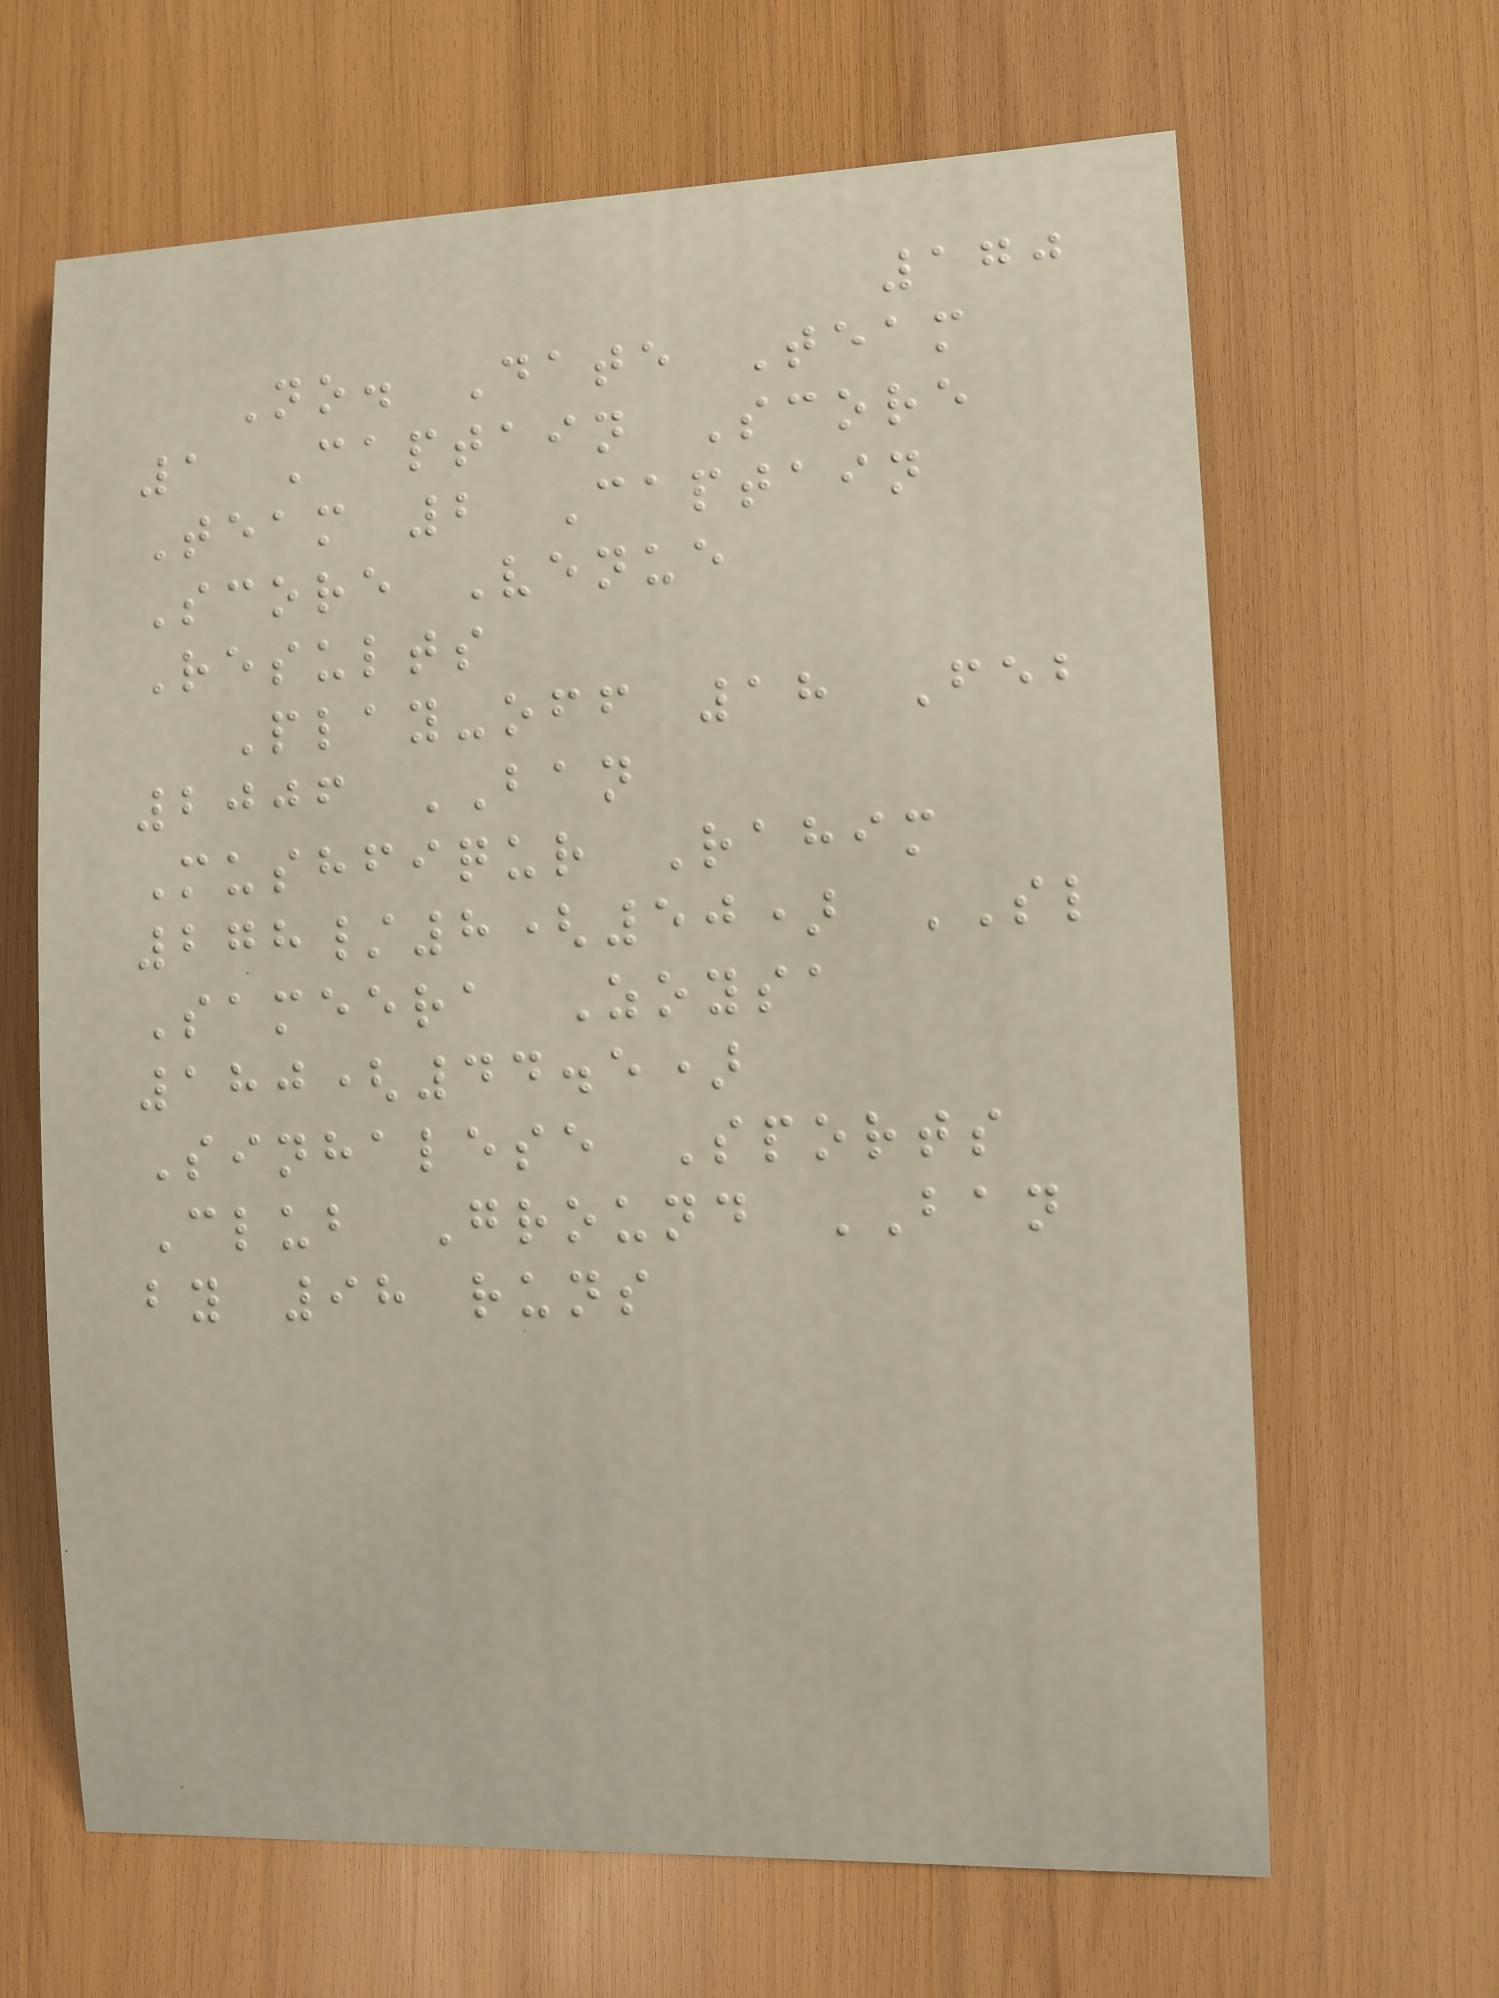170
No. Date Team
1 Captain Score
Team 2 Captain
Score Venue
Results
Play-off 18 Feb
2006 BAN
Mushfiqur Rahim
278/8(50) SL
Sameera Zoysa
180(44.5)
Sinhalese Sports
Club Ground BAN
by 98 runs
